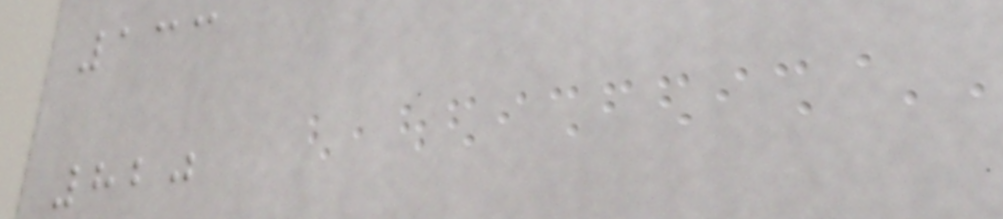133
820
